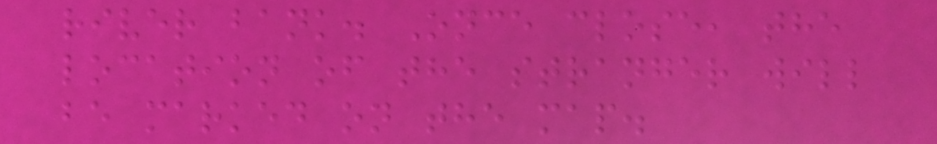river bank. Once close, the
location of the stranger will
be marked on the map.
